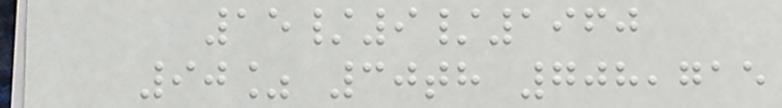15/9/1960
90% 30th 708,715
